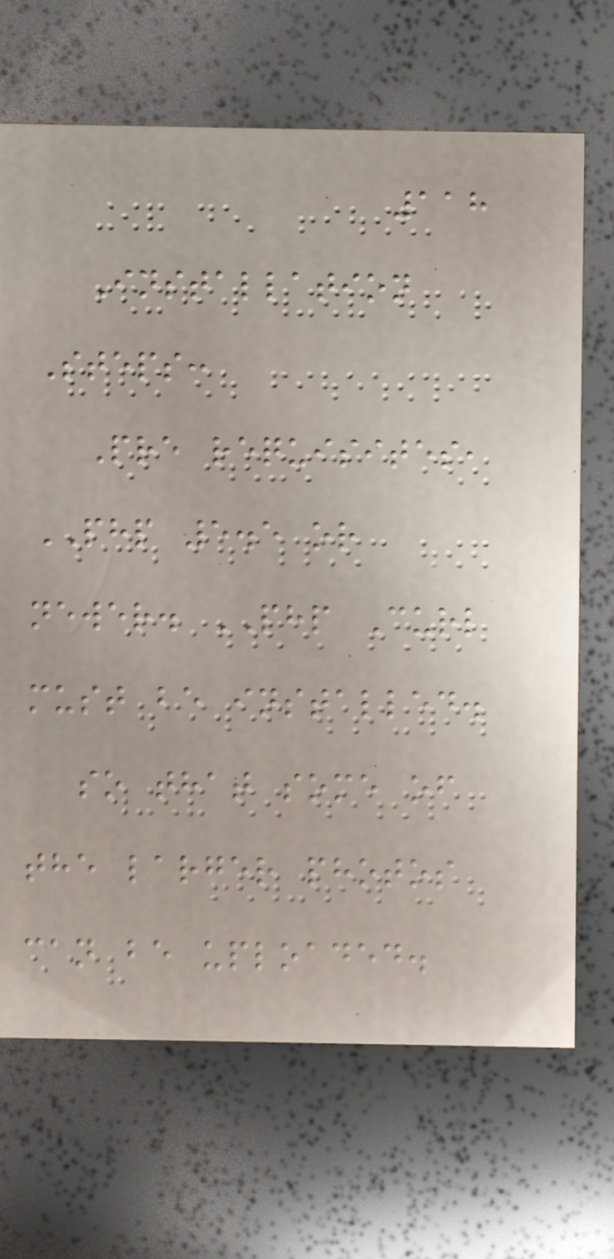118
Installation
Steps:
Pre requisites,
PHP 5.5 or
newer. PHP Curl
must be installed.
so that some of
the larger photos
can be uploaded.
